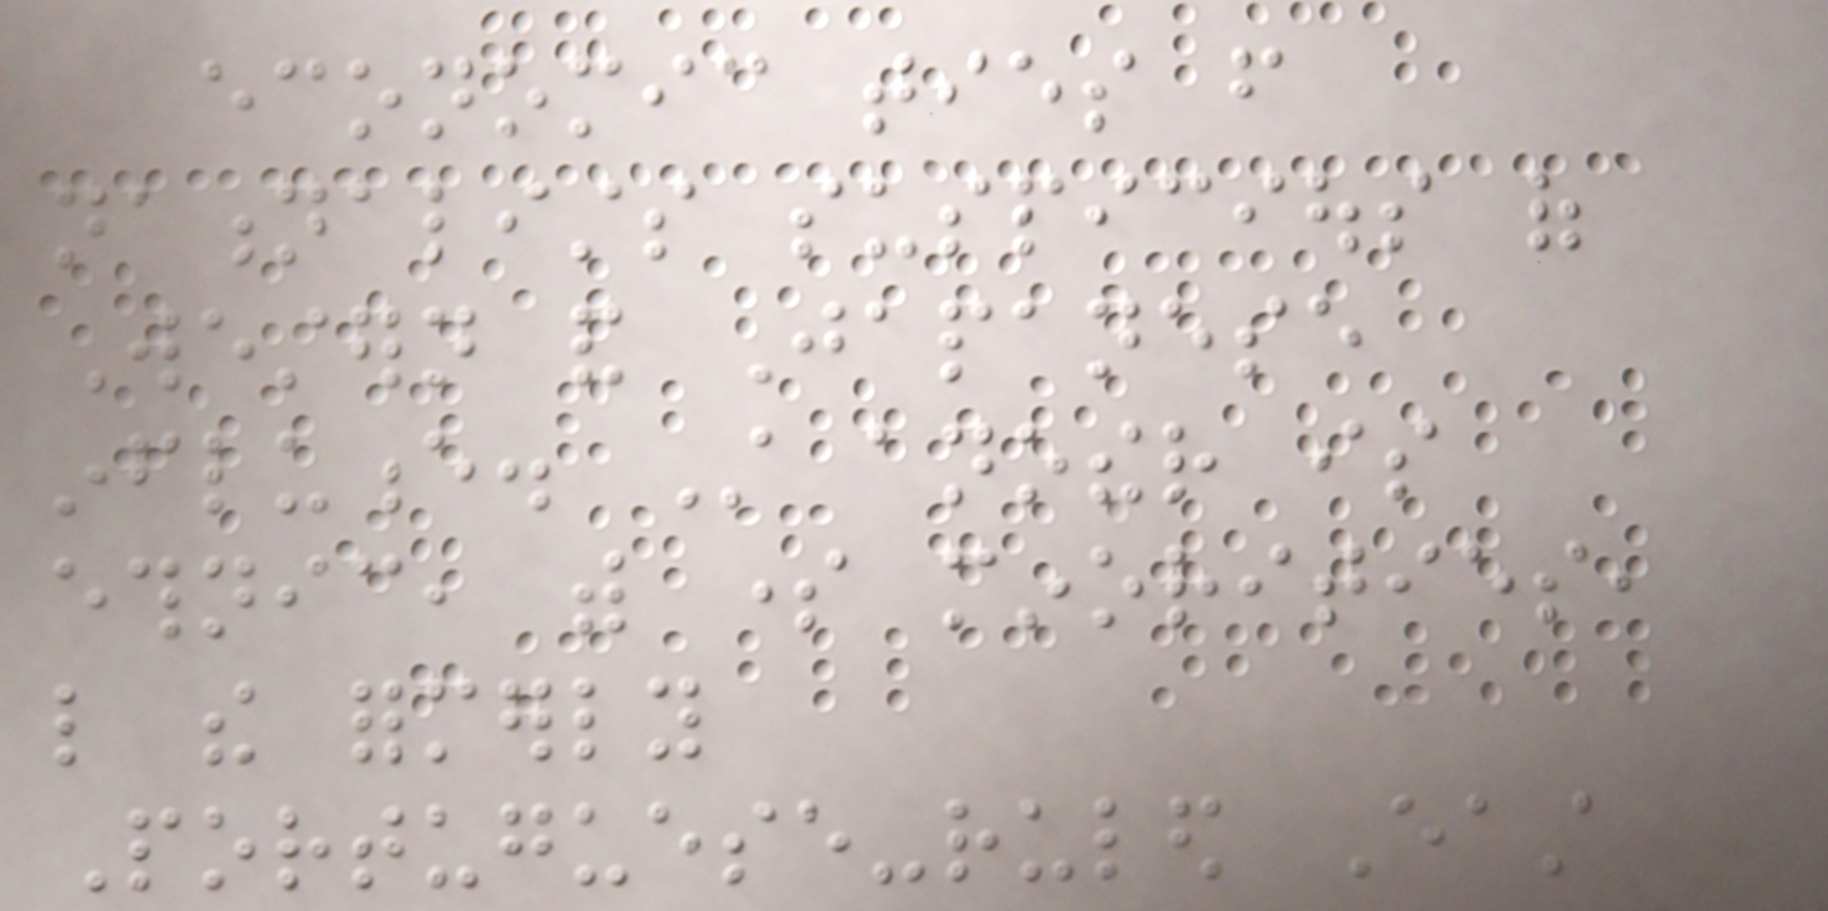economic ties from
nationalists suspicious of
Western and Japanese
influence. Still another is
ethnic, with some minorities,
like the formerly
Portuguese-ruled East
